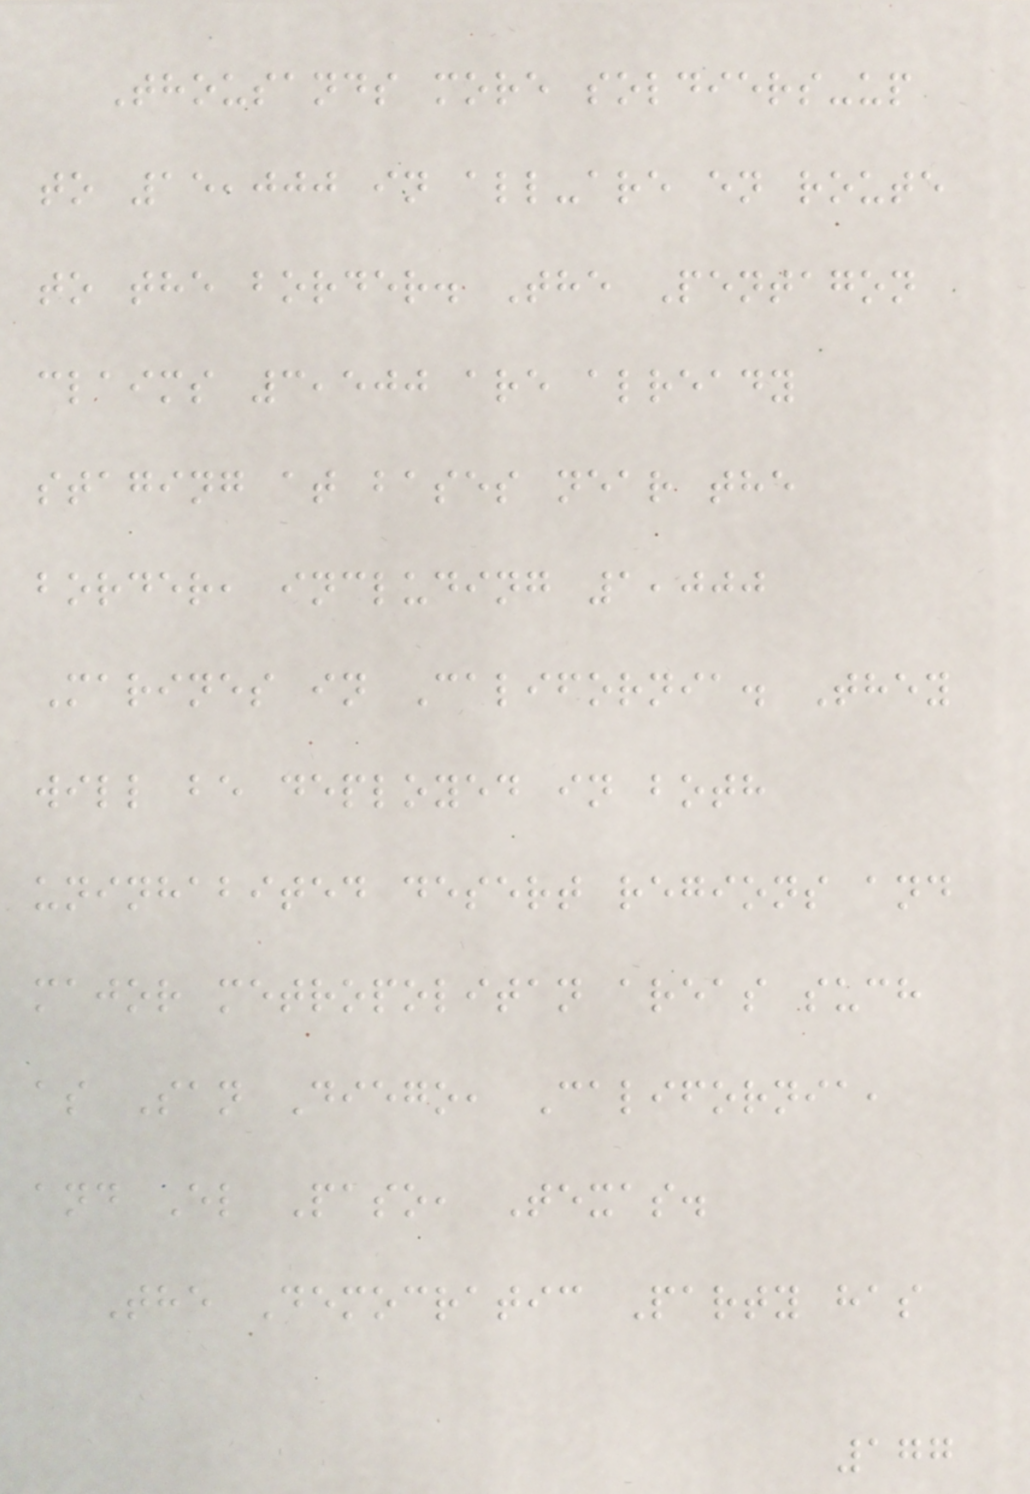Thousands more soldiers-up
to 15,000 in all-are en route
to the border. The Pentagon
claims 3,500 are already
staging at bases near the
border, including 1,000
Marines in California. They
will be deployed in both
uninhabited desert regions and
major metropolitan areas such
as San Diego, California,
and El Paso, Texas.
The Democratic Party has
177
